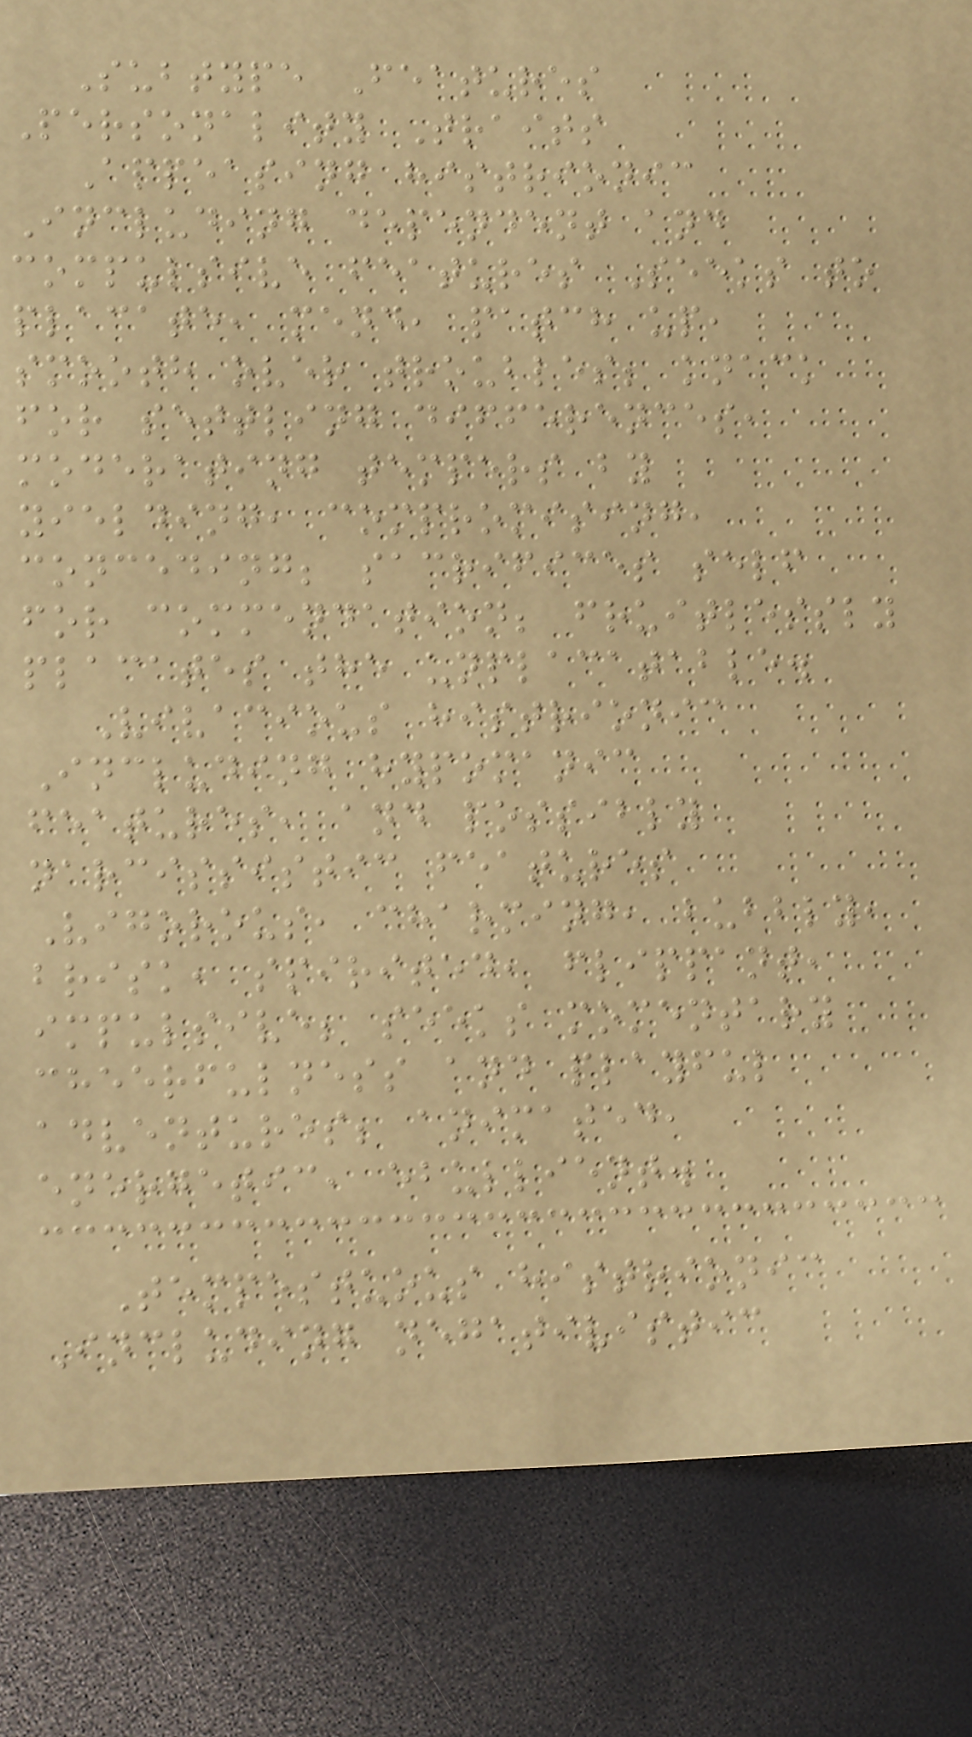Subtype Features
Personality Traits
Appeasing histrionic
Including dependent and
compulsive features Seeks to
placate, mend, patch up,
smooth over troubles; knack
for settling differences,
moderating tempers by
yielding, compromising,
conceding; sacrifices self
for commendation; fruitlessly
placates the unplacatable.
Vivacious histrionic
Including hypomanic
features, and possibly
narcissistic features
Vigorous, charming, bubbly,
brisk, spirited, flippant,
impulsive; seeks momentary
cheerfulness and playful
adventures; animated,
energetic, ebullient.
Tempestuous histrionic
Including negativistic
